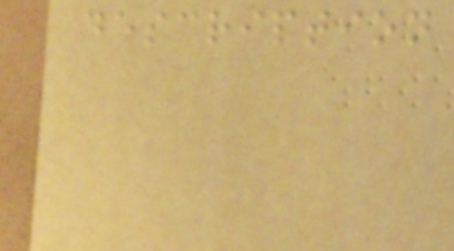description
